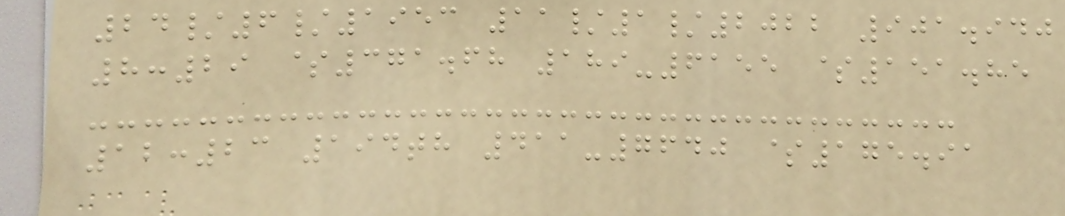24/6/1953 11/1/2022 901.940
8:29 $371.68 189-6155 $151.85
12:23 194th 411-7640 $175.91
